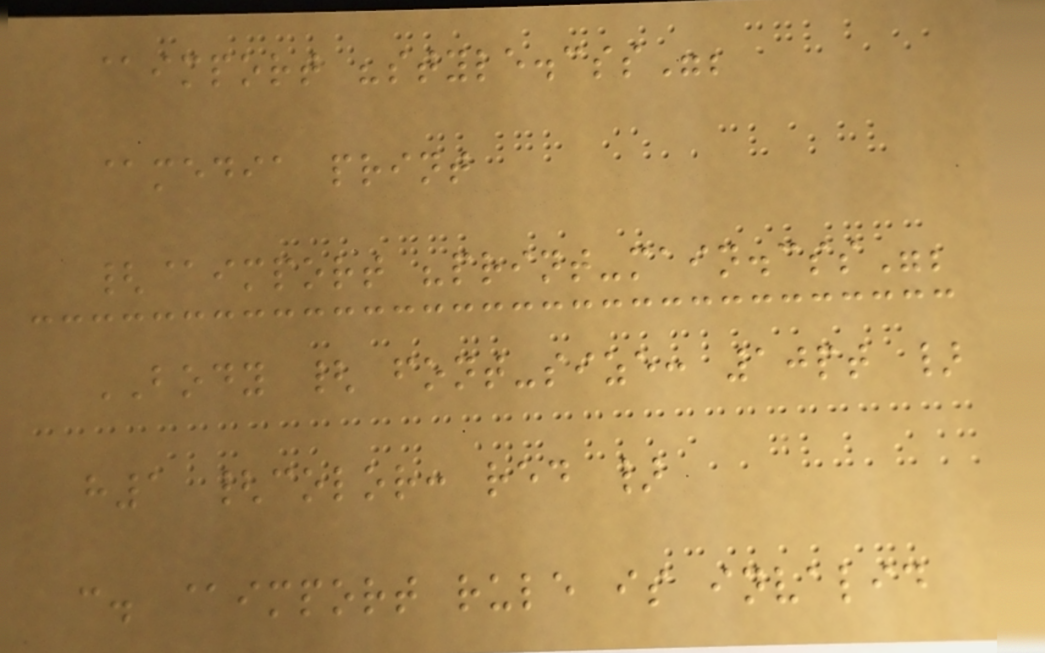@import "style.css";
@media print
{@import "print-main.css";
BODY { font-size: 10pt }
h1 {color: red }
c. @import rule is invalid
